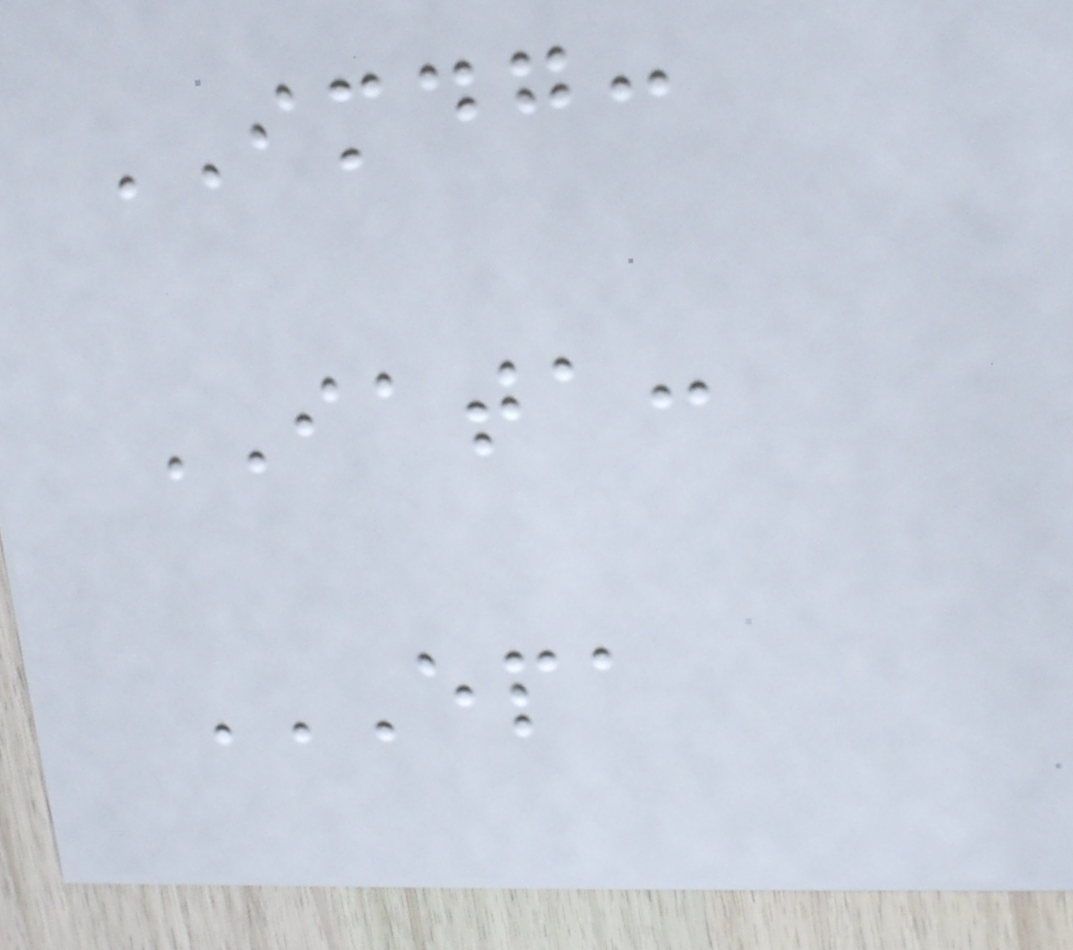IMDG:
IATA:
EPA
